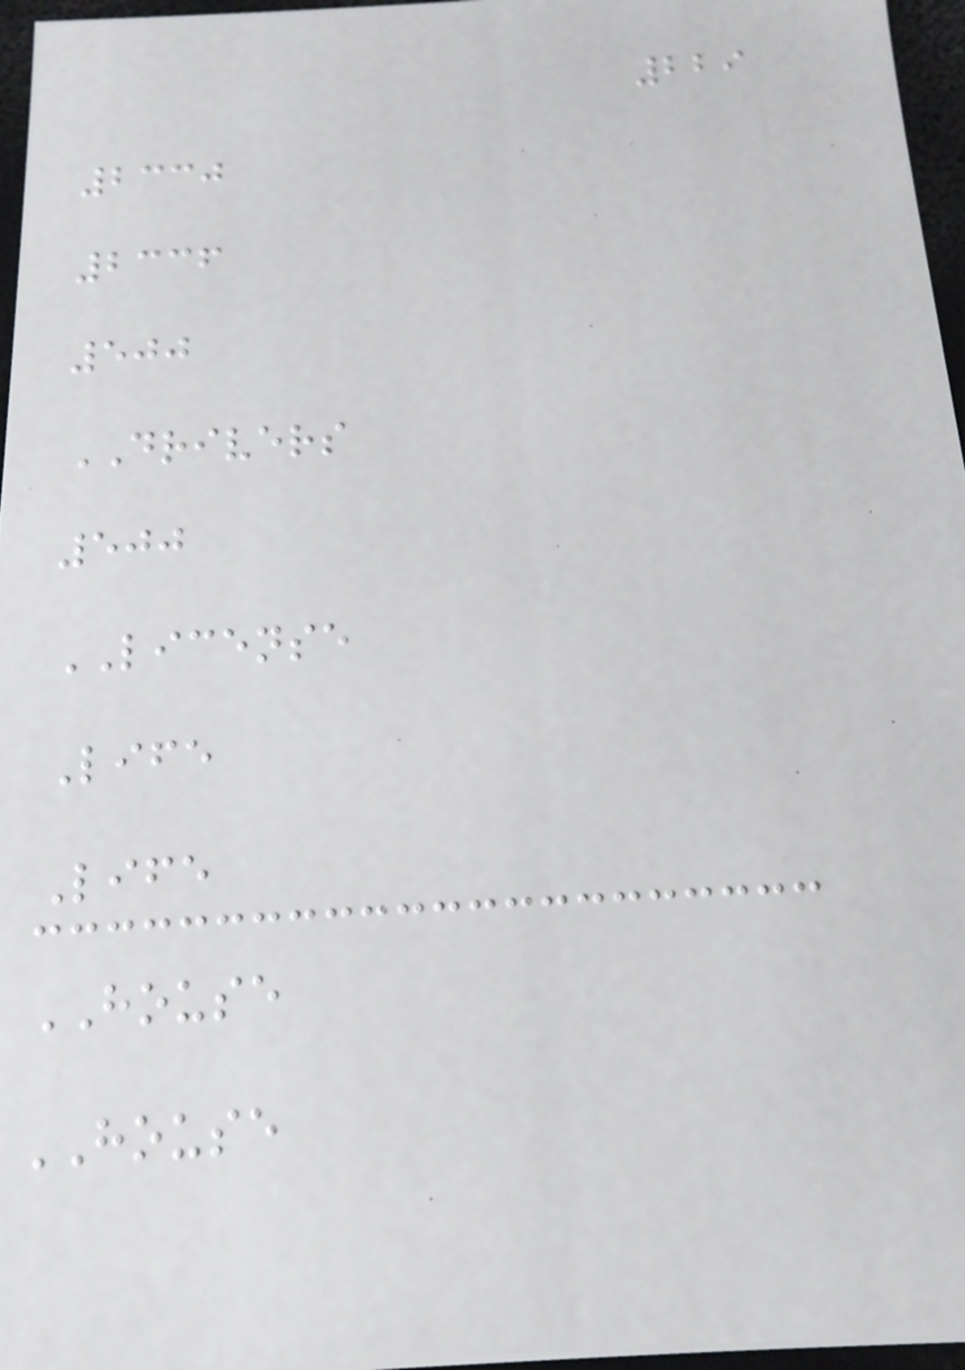229
2330
2336
500
DRIVERS
500
LICENSE
Life
Life
HOUSE
HOUSE
